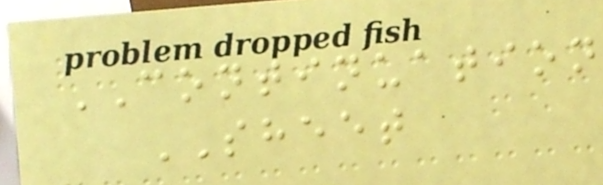CONTINUATION
SHEET
